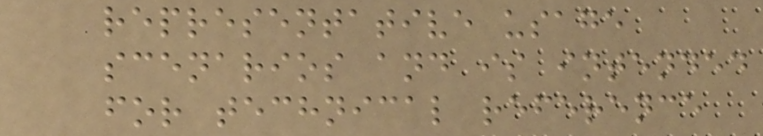representative usage
scenarios and is intended
for technical reference
